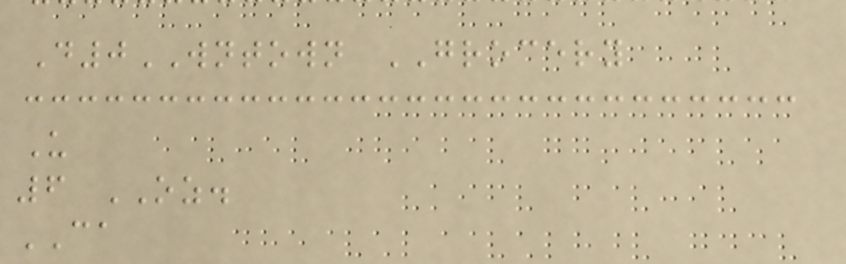D0WNTOWN GROCERY
U
6 OZ.
CA
